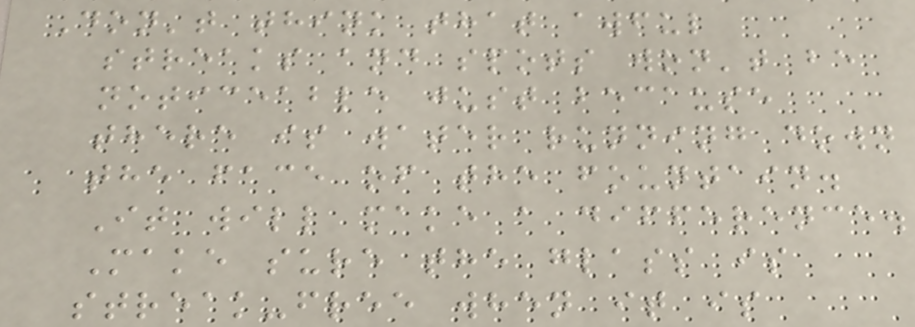Don't think that awful
streaks and spots won't be
noticeable just because
there is water running down
the face of the fountain.
It will make a difference.
Make sure the glass is
streak-free when it is
